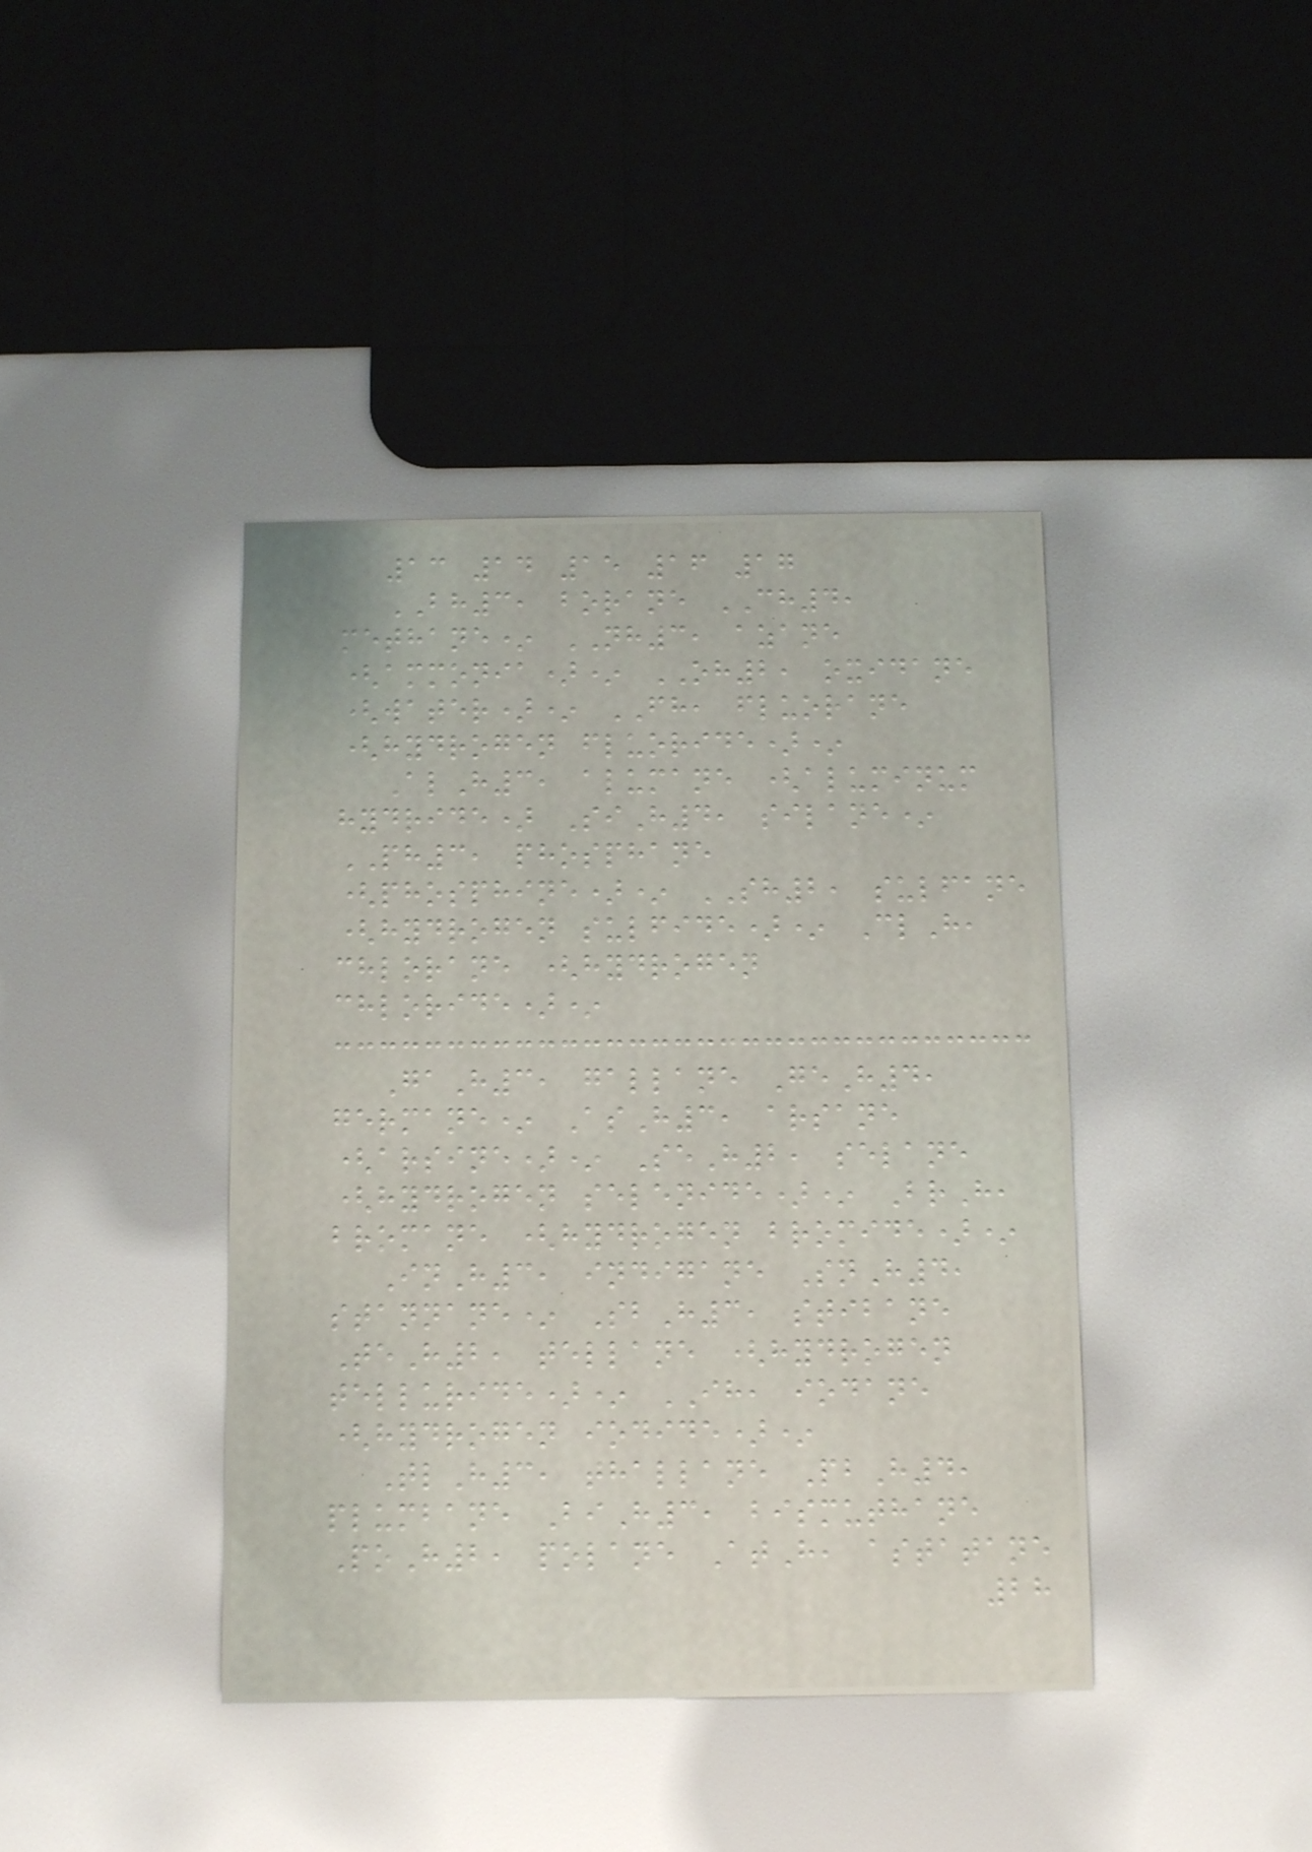13 14 15 16 17
BH3, borane CH4,
methane* NH3, azane
(ammonia)* OH2, oxidane
(water)* FH, fluorane
(hydrogen fluoride)*
AlH3, alumane (aluminum
hydride) SiH4, silane*
PH3, phosphane
(phosphine)* SH2, sulfane
(hydrogen sulfide)* ClH,
chlorane (hydrogen
chloride)*
GaH3, gallane GeH4,
germane* AsH3, arsane
(arsine)* SeH2, selane
(hydrogen selenide)* BrH,
bromane (hydrogen bromide)*
InH3, indigane SnH4,
stannane* SbH3, stibane
TeH2, tellane (hydrogen
telluride)* IH, iodane
(hydrogen iodide)*
TlH3, thallane PbH4,
plumbane BiH3, bismuthane
PoH2, polane AtH, astatane
28
